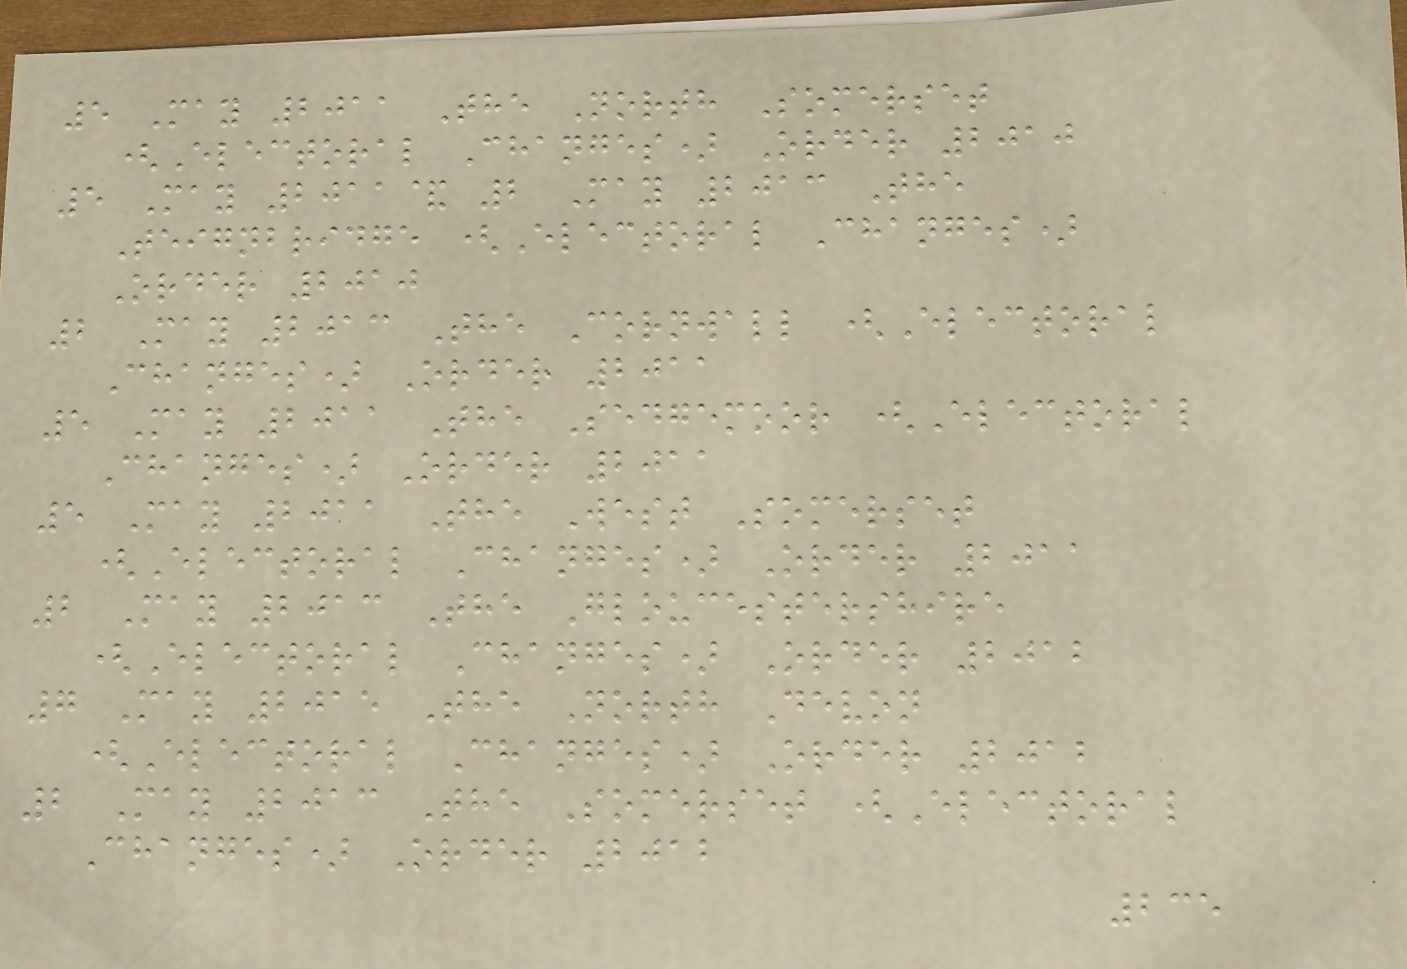5 May 2011 The North Somerset
(Electoral Changes) Order 2010
5 May 2011& 2 May 2013 The
Teignbridge (Electoral Changes)
Order 2010
2 May 2013 The Cornwall (Electoral
Changes) Order 2011
5 May 2011 The Sedgemoor (Electoral
Changes) Order 2011
5 May 2011 The West Somerset
(Electoral Changes) Order 2011
2 May 2013 The Gloucestershire
(Electoral Changes) Order 2012
7 May 2015 The North Devon
(Electoral Changes) Order 2012
2 May 2013 The Somerset (Electoral
Changes) Order 2012
235
